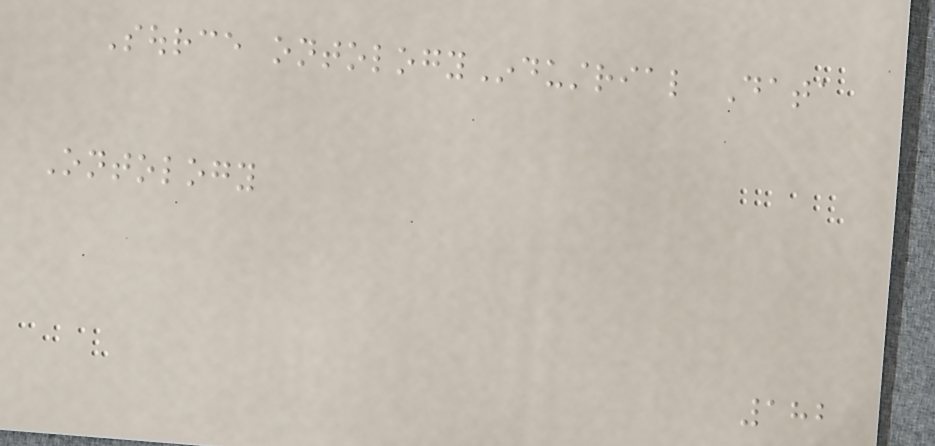Source ontologyIndustrial Data
Ontology
182
